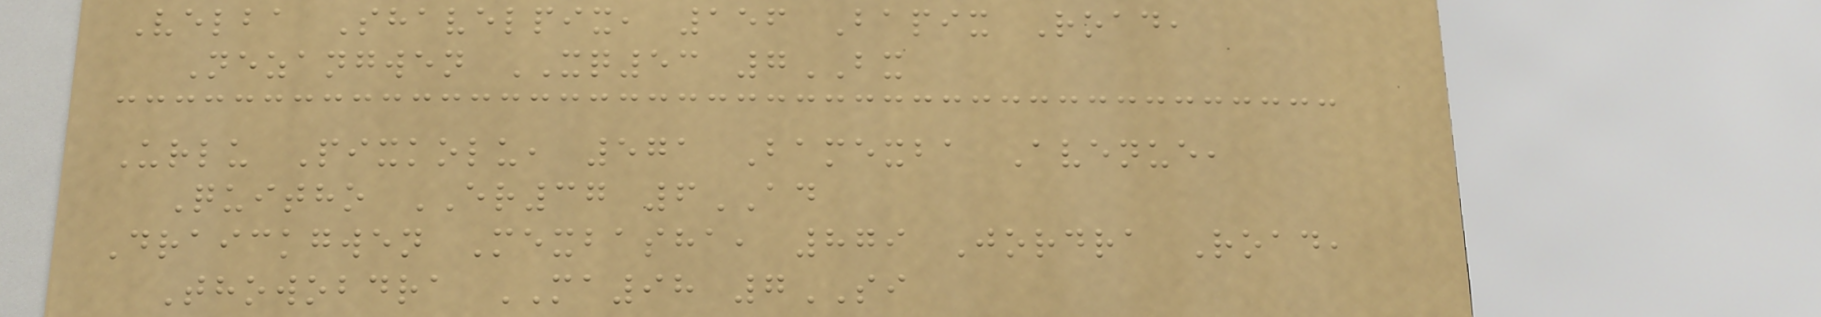Velba Shavelpix, 156 Bapix Road,
Nezangwen XQ53 7BX
Urlu Pixkolu, 571 Bamexba Avenue,
Quitho ER37 6AD
Draickgwen Mexbasha, 879 Jordra Road,
Thowobdra MA98 7SI
